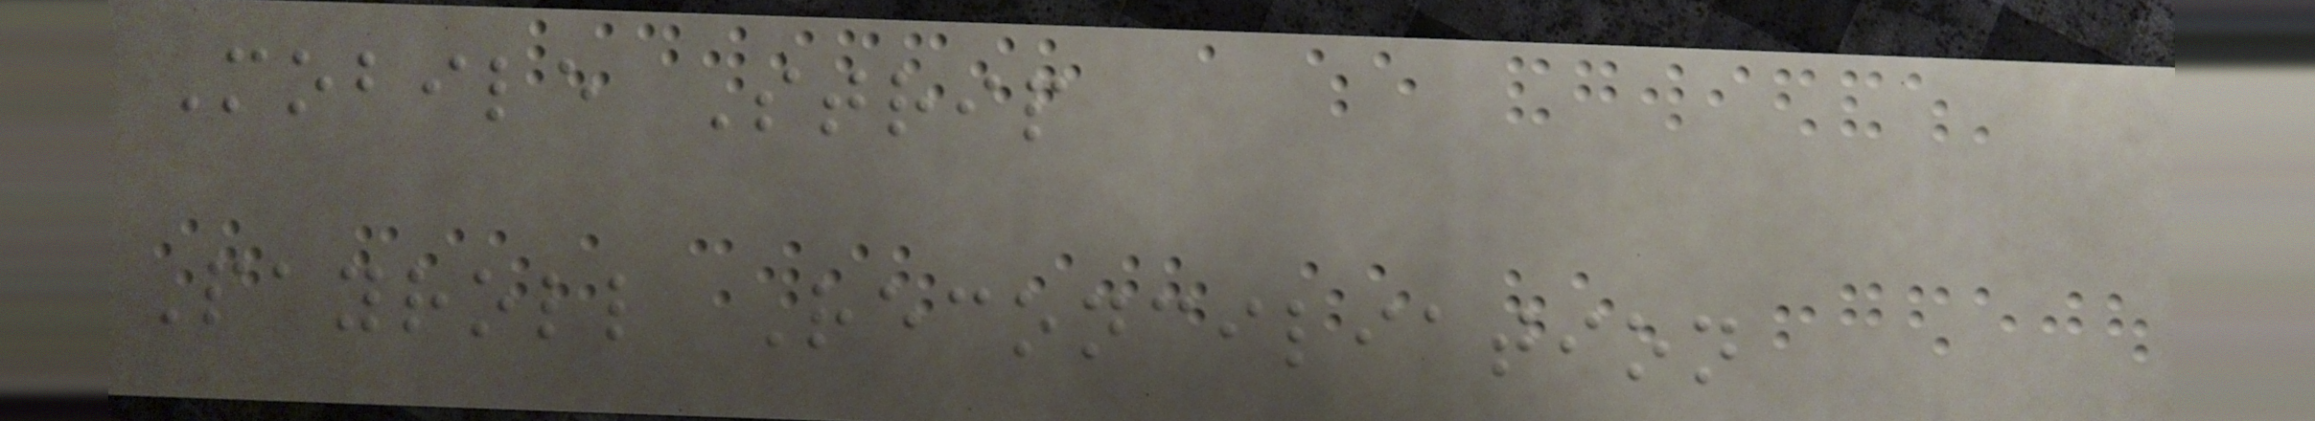Mobile Strip
Payroll Reconciliation
